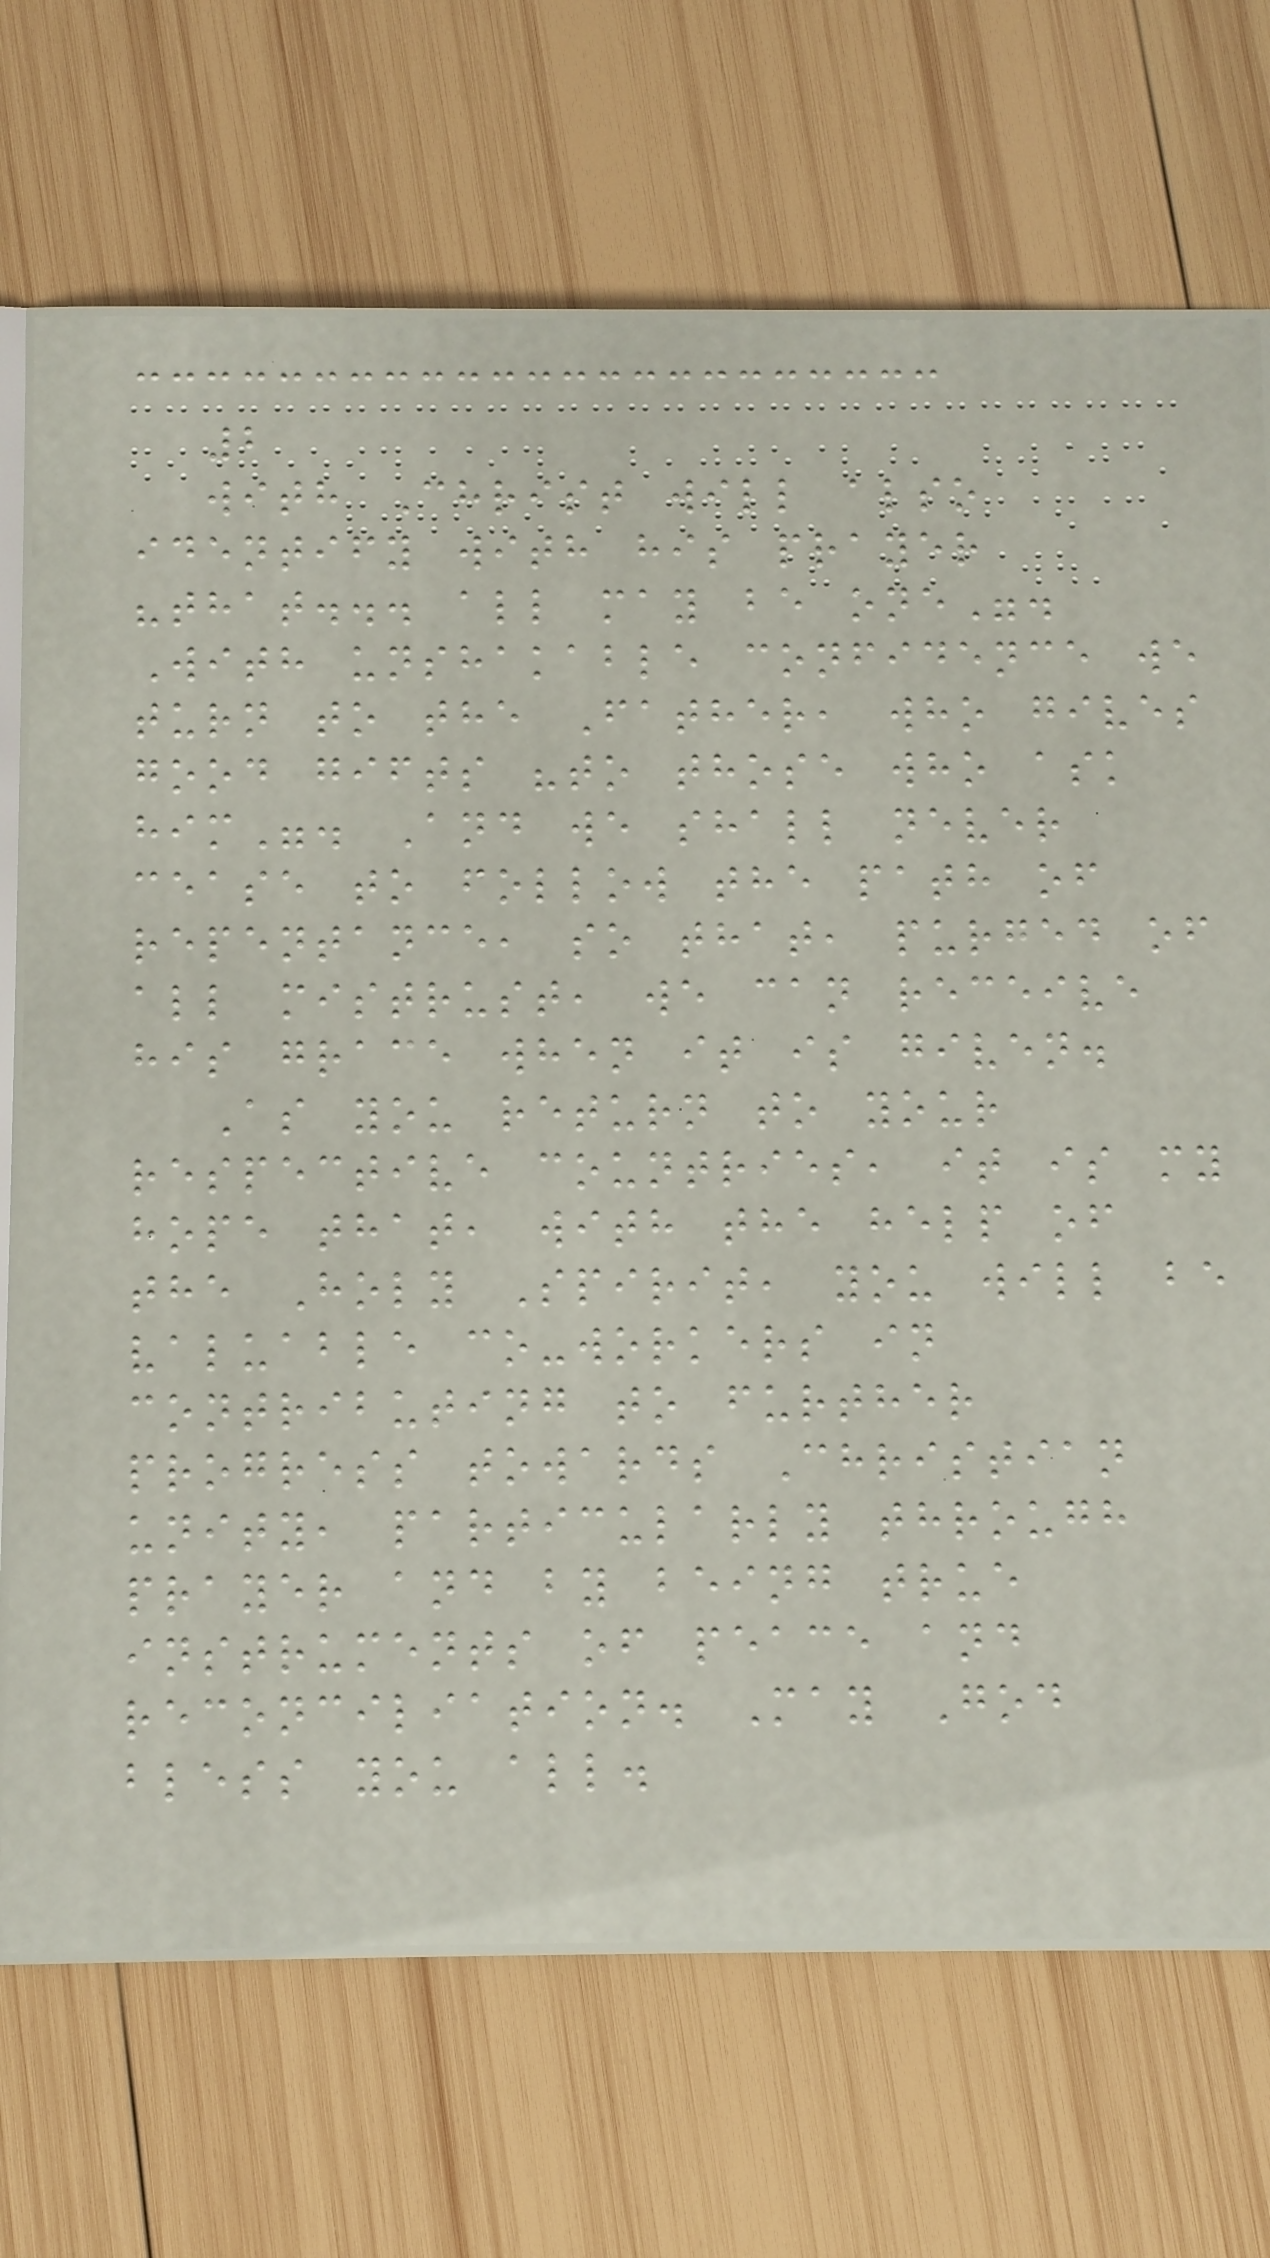2
with Christ will also
identify with his prayer
"that... all may be one".
With unshakable confidence we
turn to the Father, who gives
good gifts "to those who ask
him". And we shall never
cease to follow the path of
repentance, so that, purged of
all mistrust, we can receive
his grace when it is given.
As you return to your
respective countries, it is my
hope that, with the help of
the Holy Spirit, you will be
valuable co-workers in
contributing to further
progress towards Christian
unity, particularly through
prayer and by being true
instruments of peace and
reconciliation. May God
bless you all.
